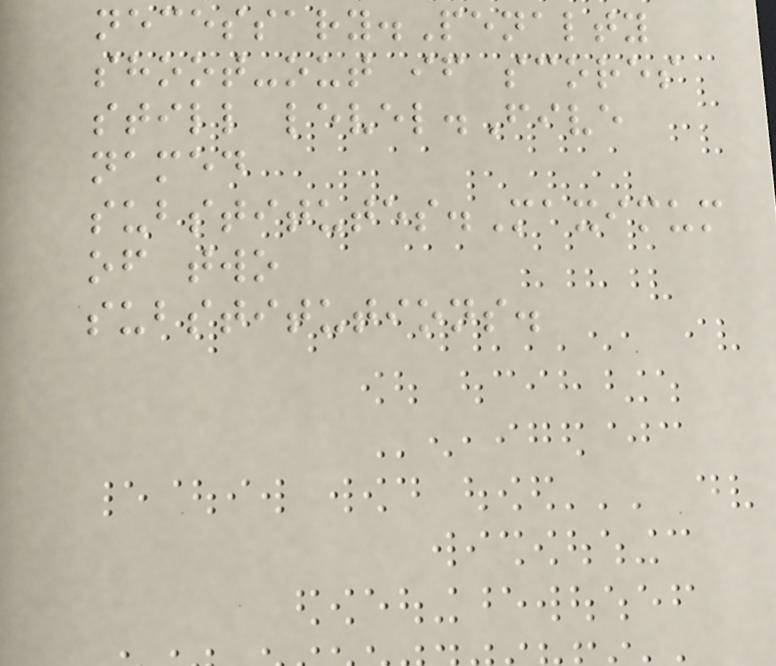necessary.Penalty
shoot-out if scores
still level.Five
named
substitutes.Maximum
of two
substitutions.
